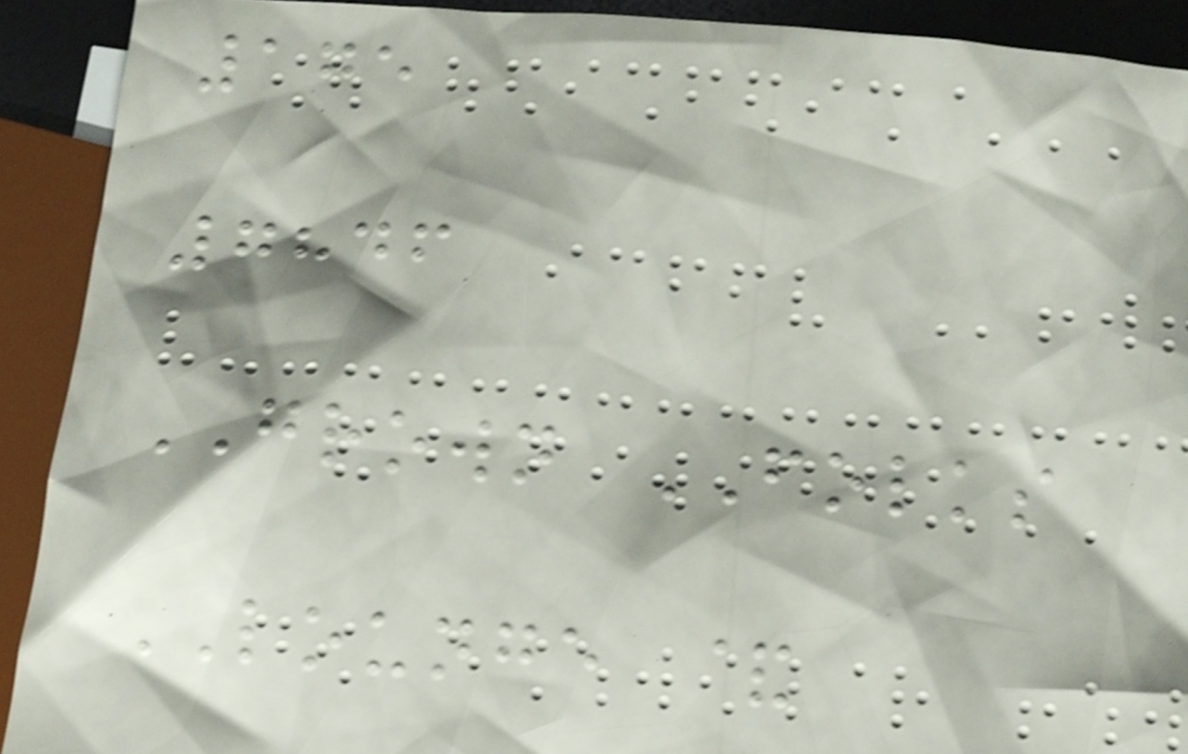175
7846
GROWN FOLKS
LOUNGE &
